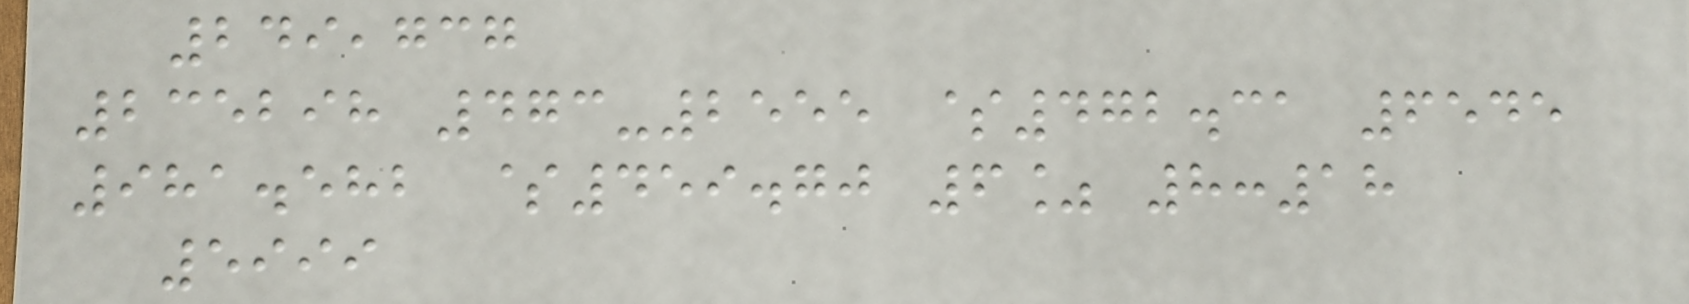249,737
235298 473-2555 $472.31 6545
981.582 $459.70 6% 8:18
5999
